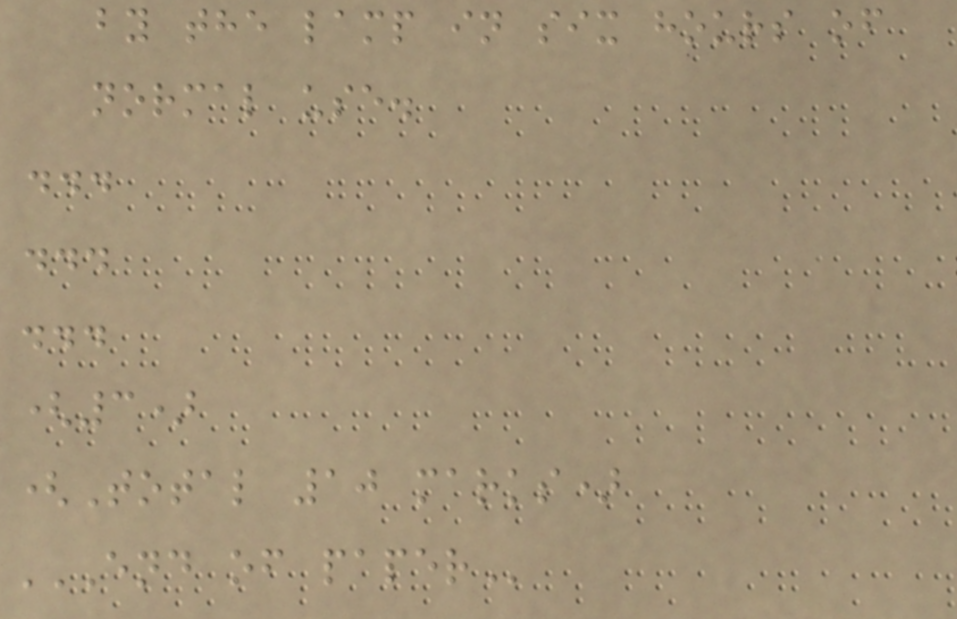by the lamp in six hours of
normal use.
...
...
...
(3)
(Total 10 marks)
END OF PAPER
